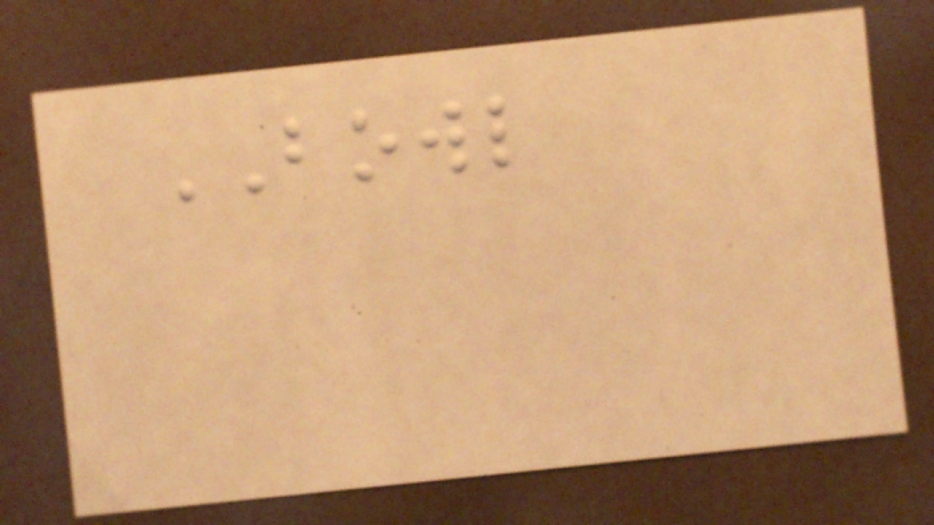BOWL
